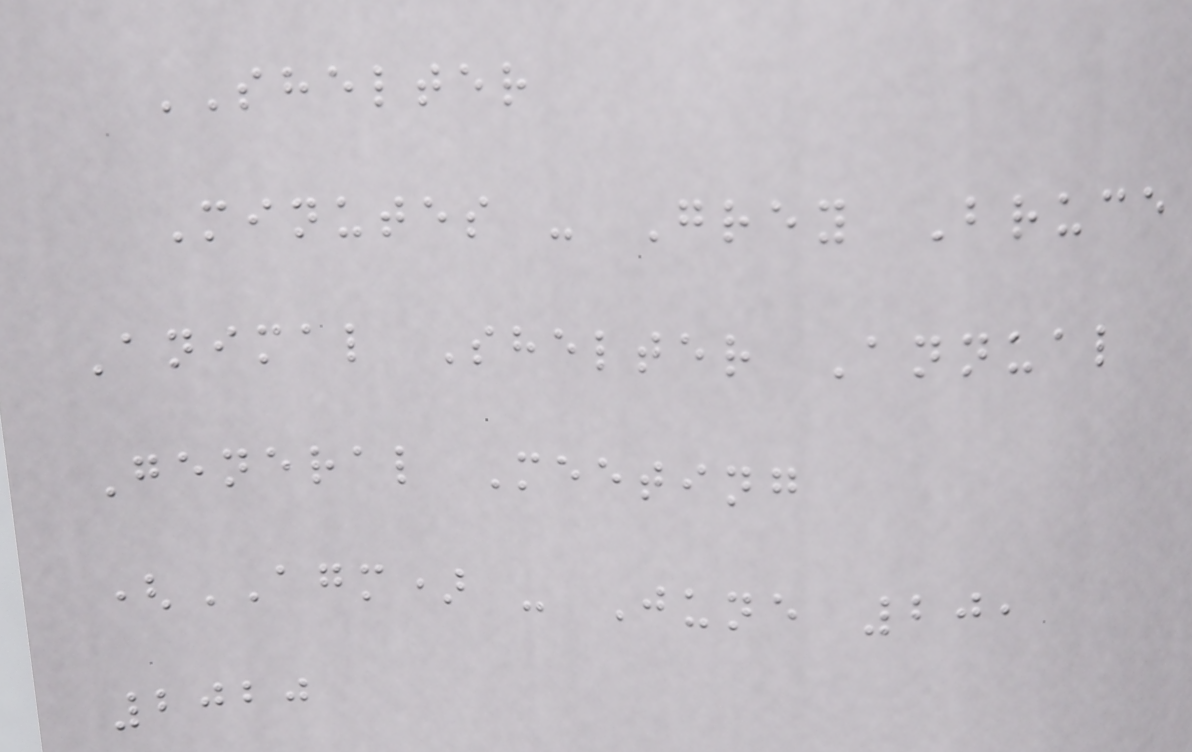SHELTER
Minutes - Grey Bruce
Animal Shelter Annual
General Meeting
(AGM) - June 20,
2020
